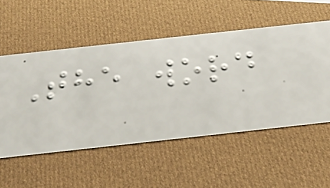The word
